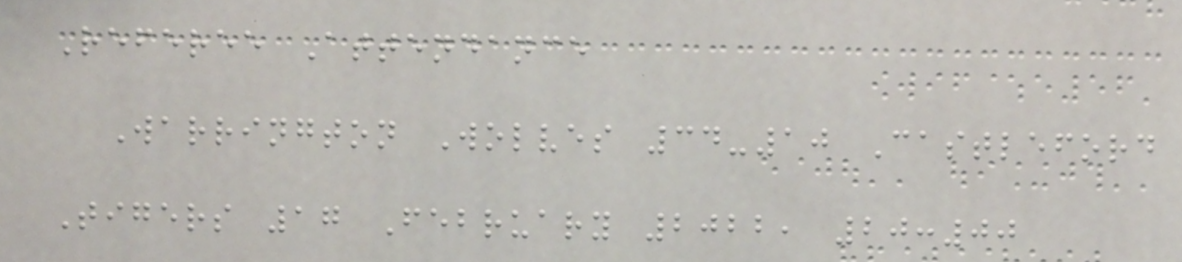Referee Attendance
Warrington Wolves 34-10 Castleford
Tigers 17 February 2022, 20:00
